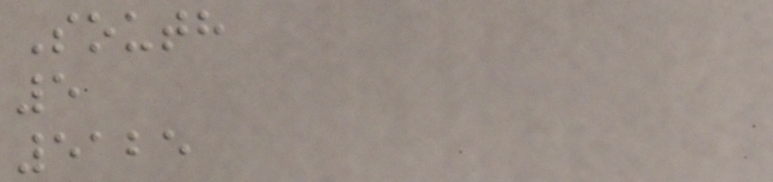South
5
5125
